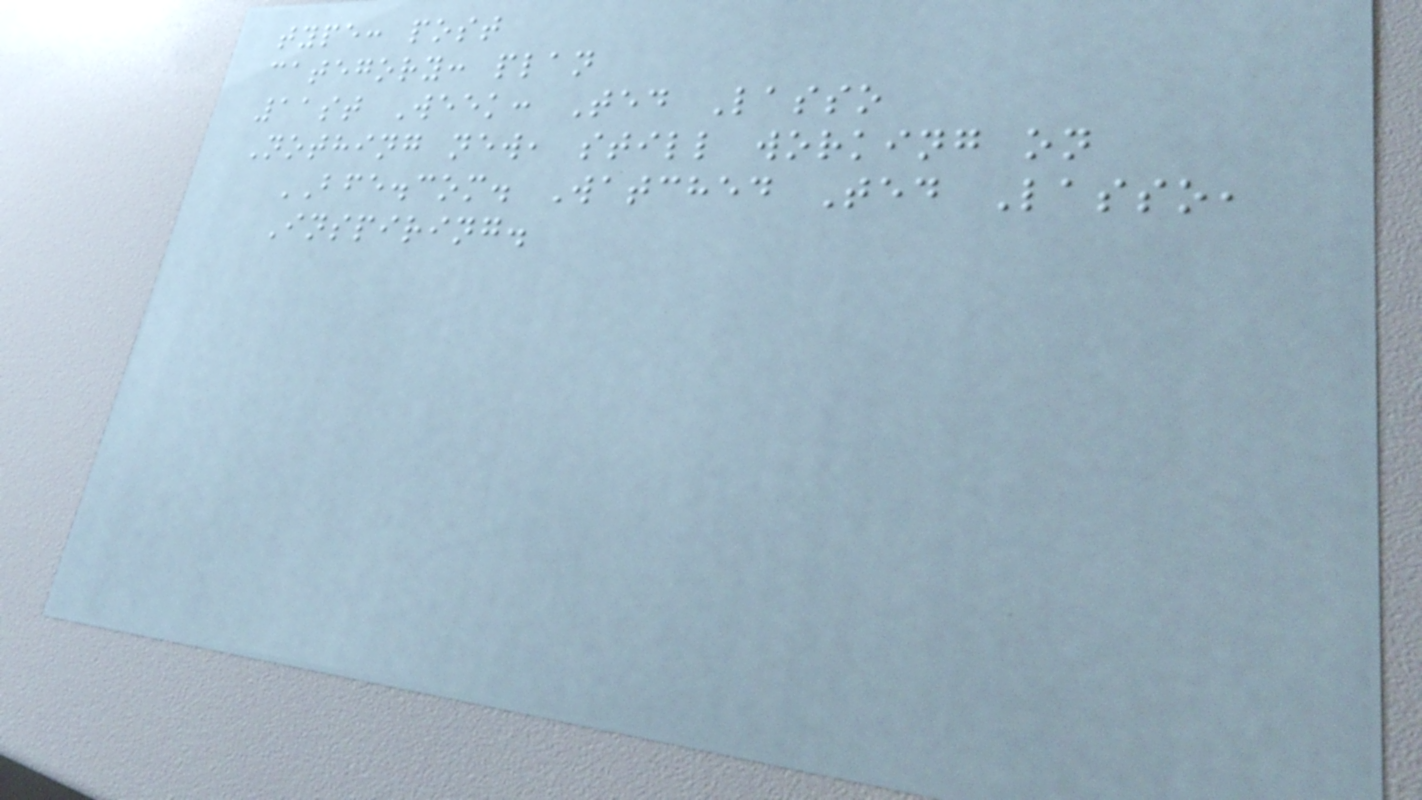type: post
category: plan
11st Week: Ted Lasso
Nothing new, still working on
BFE.com. Watched Ted Lasso,
Inspiring.
